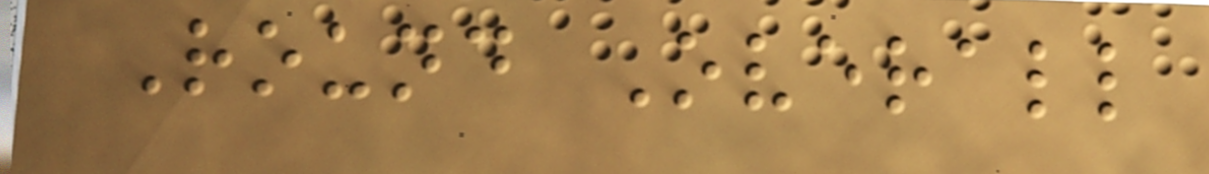Round Overall
